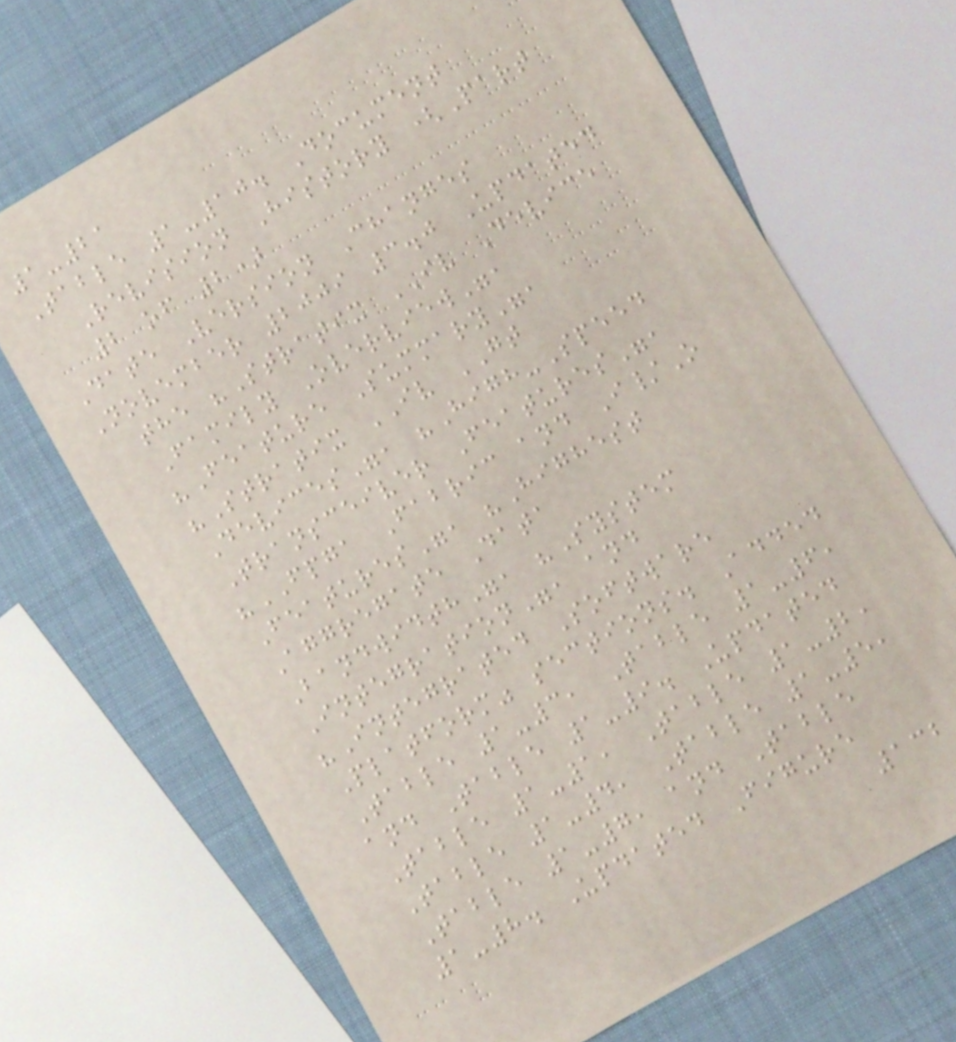1-21
Table 1-10. Document
Revision History (Part
2 of 2)
Date Version Changes
November 2009 3.0 Updated
the "Stratix IV Device
Family Overview",
"Feature Summary",
"Stratix IV GT
Devices", "High-Speed
Transceiver Features",
"FPGA Fabric and I/O
Features", "Highest
Aggregate Data
Bandwidth", "System
Integration", and
"Integrated Software
Platform" sections. Added
Table 1-3, Table 1-6,
and Table 1-9. Updated
Table 1-1, Table 1-2,
Table 1-4, Table 1-5,
Table 1-7, and Table
1-8. Updated Figure
132
